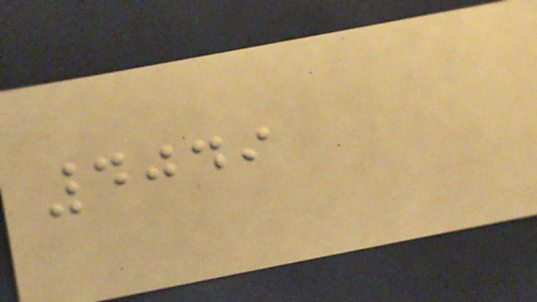4049
